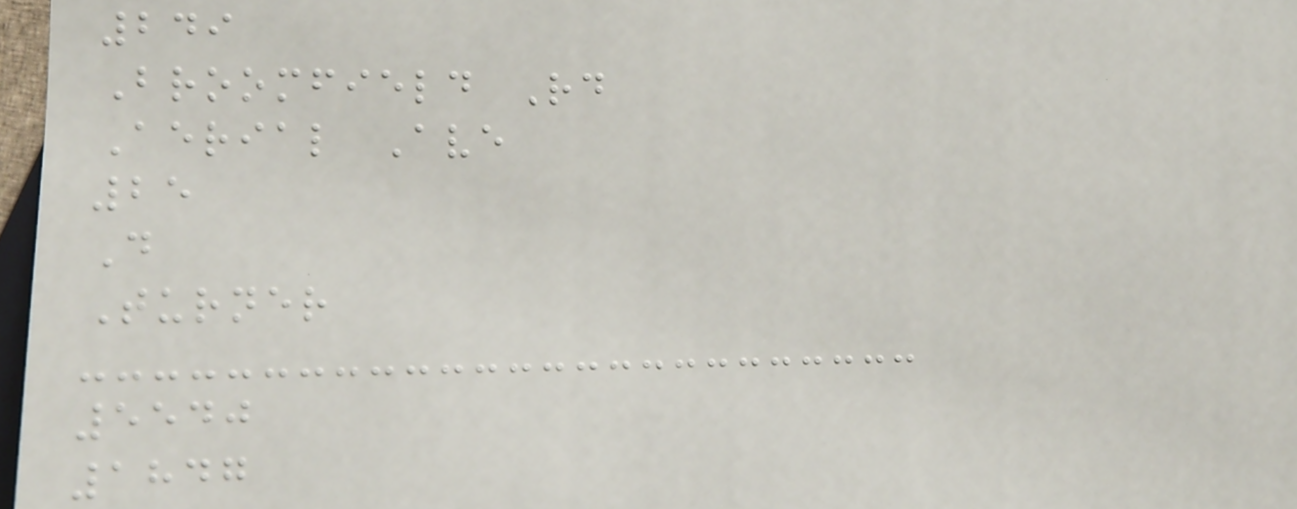249
Broomfield Rd
Aerial Ave
25
D
Turner
5540
1847
